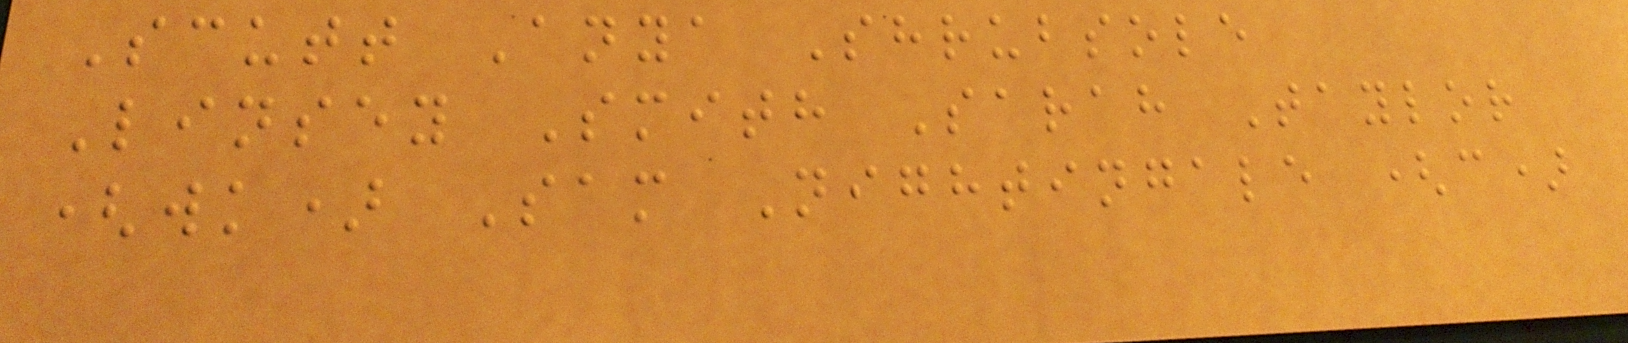Scutt Anya Shrubsole
Linsey Smith Sarah Taylor
(wk) Sam Nightingale (c)
